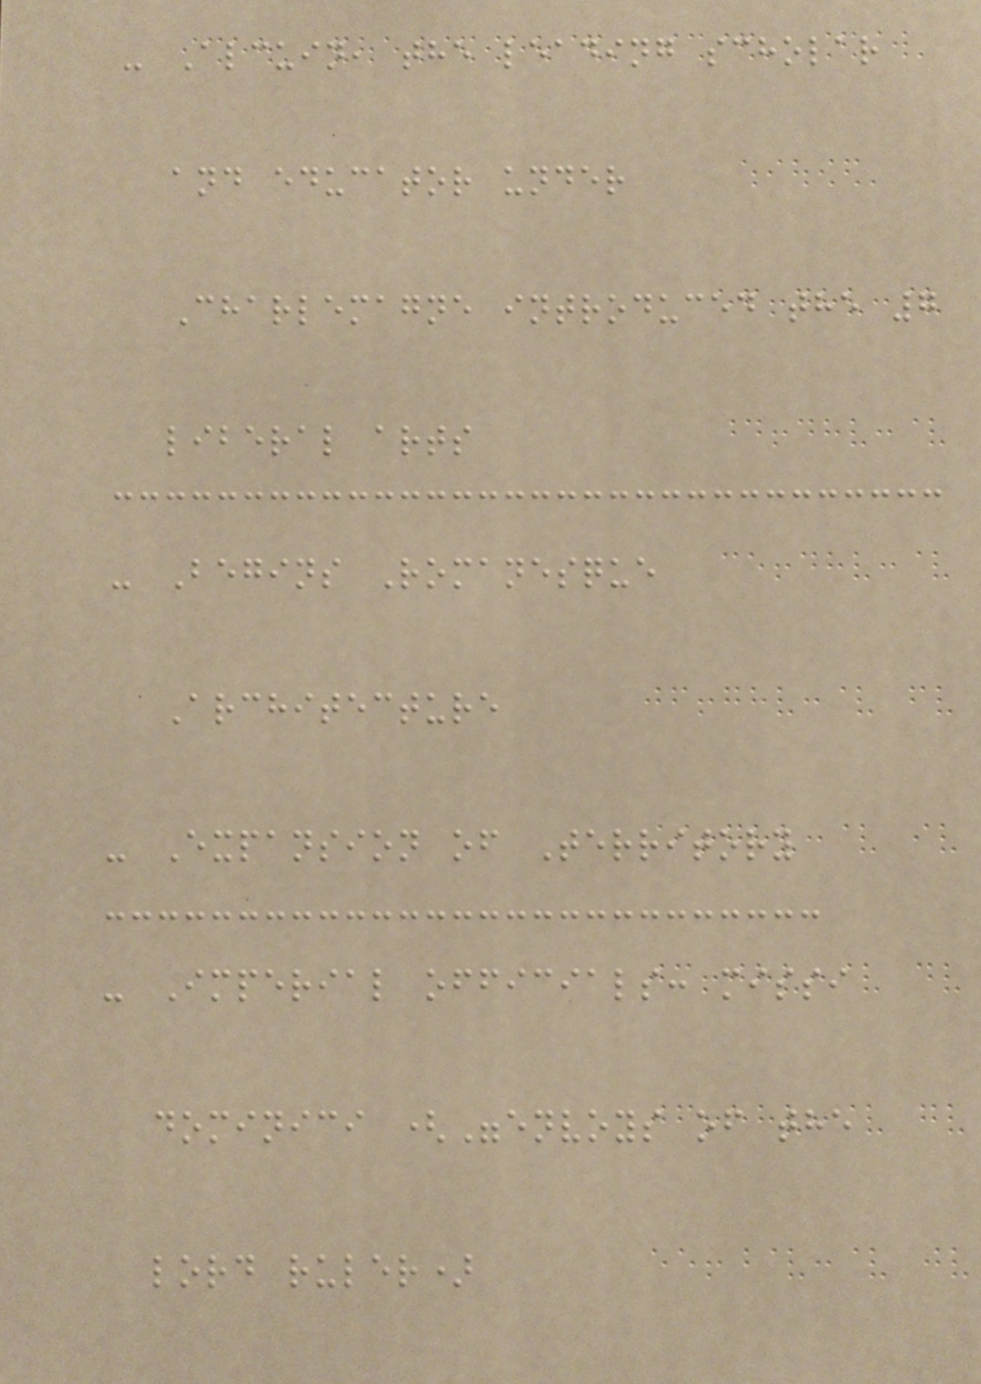- Alcuin, the leading scholar
and educator under
Charlemagne introduced the 7
liberal arts
- Begins Romanesque
Architecture
- Expansion of Territory
- Imperial officials: missi
dominici ("envoys of the
lord ruler)
